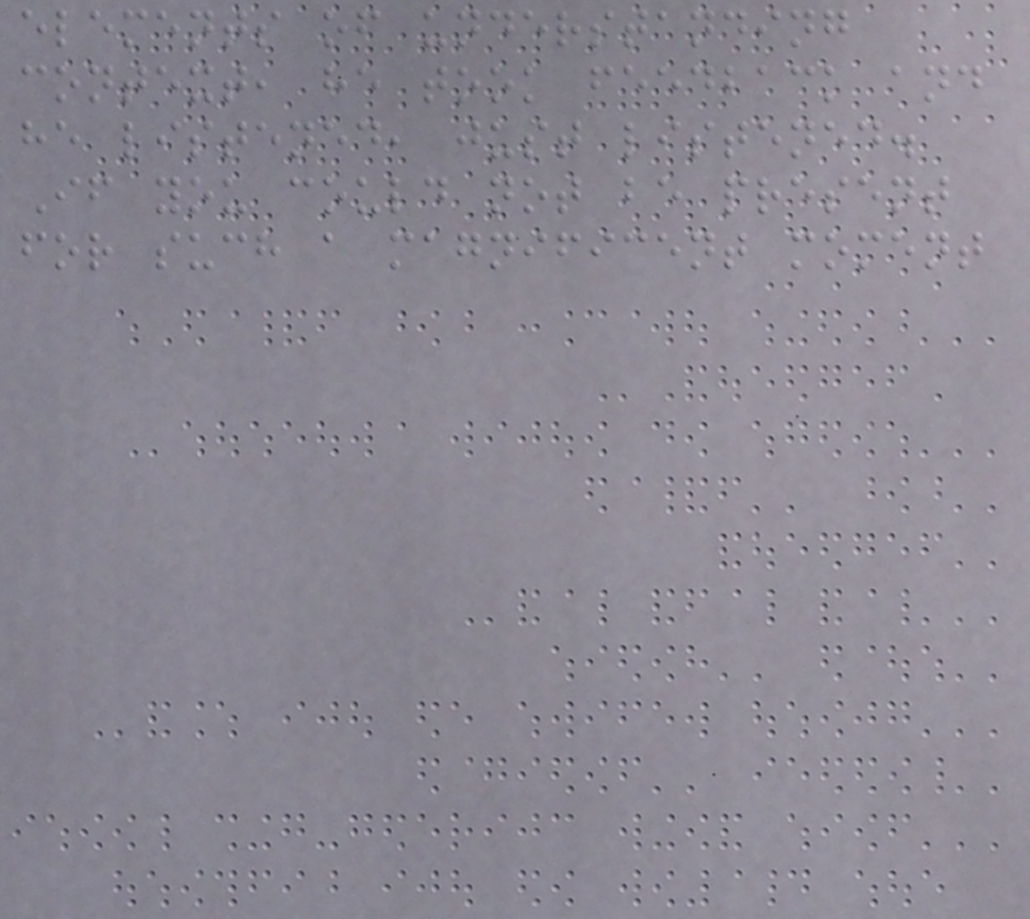elements of understanding
context, he took feedback and
he listened, just listened.
If you could not be present
for such a magnificent moment
